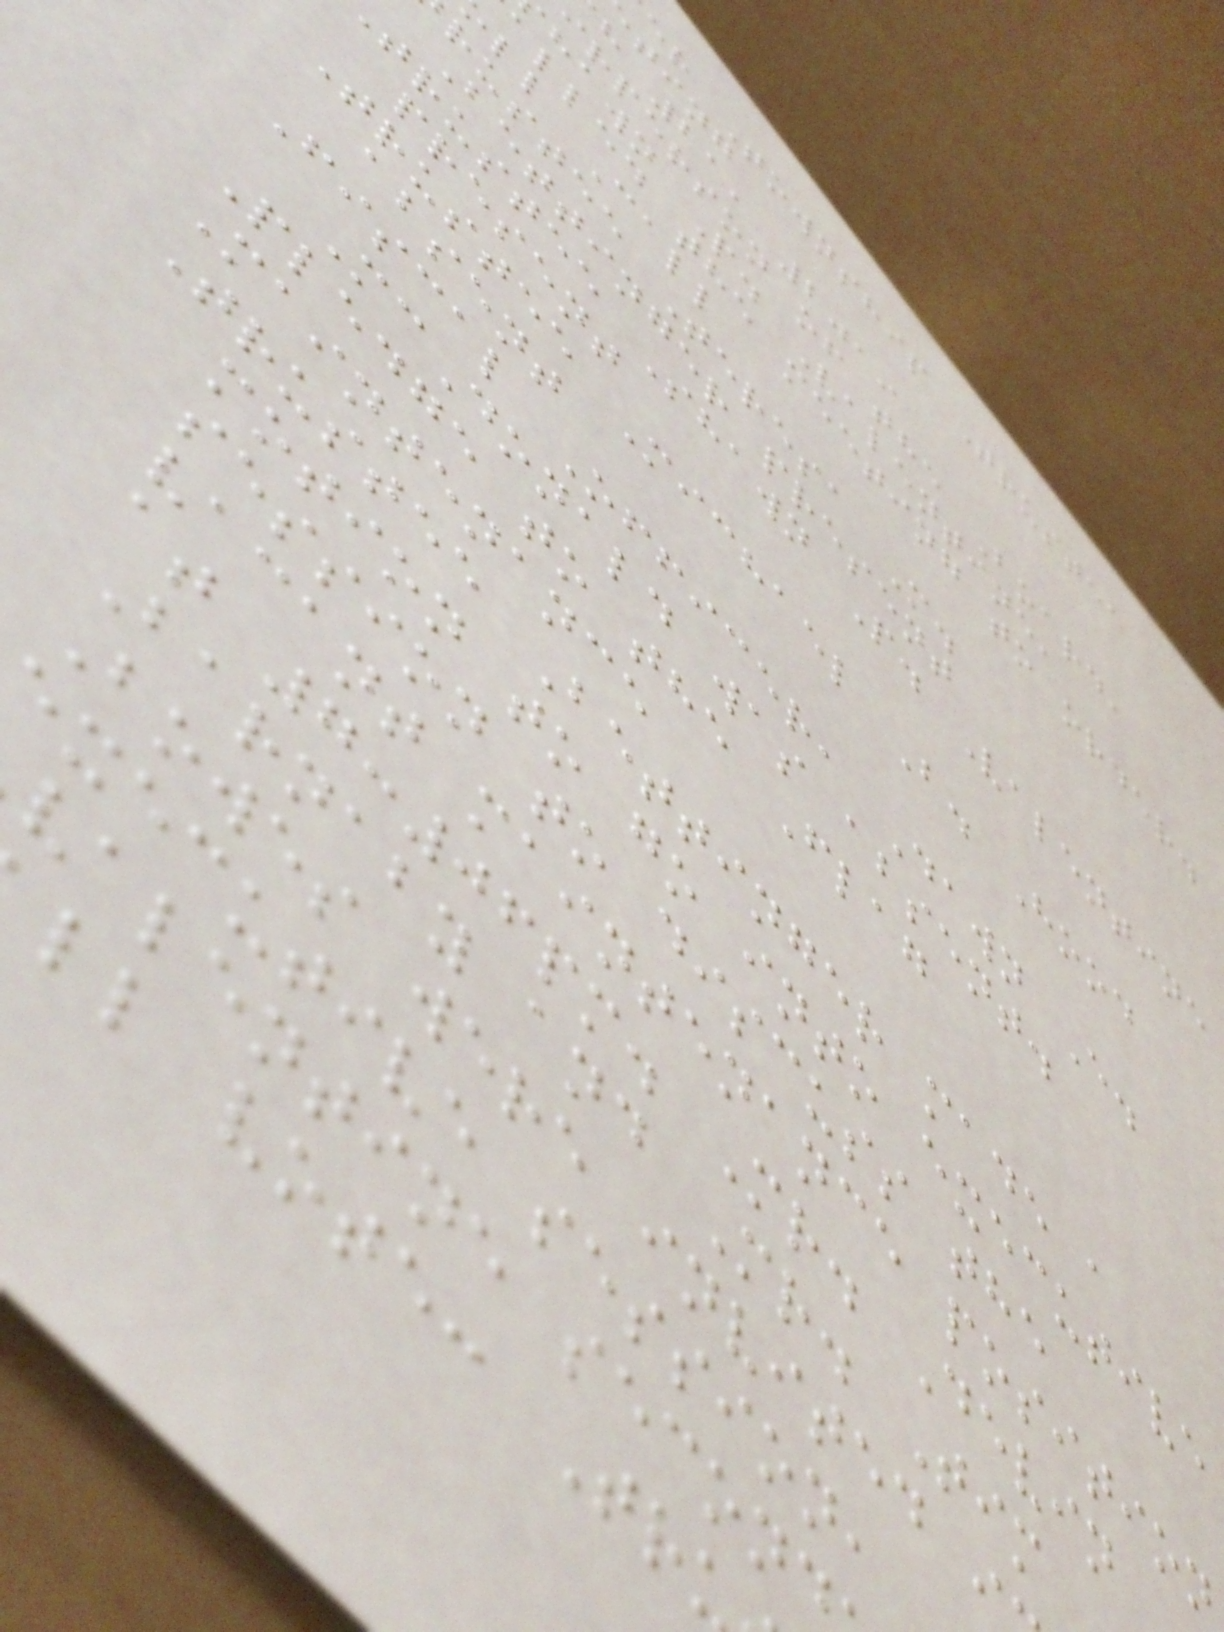er Township Trustee
ting
h 21, 2019
irperson of the Board,
hawn P. Valentine,
alled the meeting to order.
ll Call
rustee Teresa M.
Bettinger present
trustee Shawn P. Valentine
present
Trustee Michael B. Hood
absent
Fiscal Officer, Dawn E.
McDonald was absent.
Pledge to the Flag
Maintenance
Trustee Bettinger made a
motion to go into executive
session to discuss the
vacant maintenance position
at 7:06pm. Mr. Devin
Barnaby and Mr. Tim
Bowes were invited i
xecutive session,
valentine secon
ll vote: Tr
